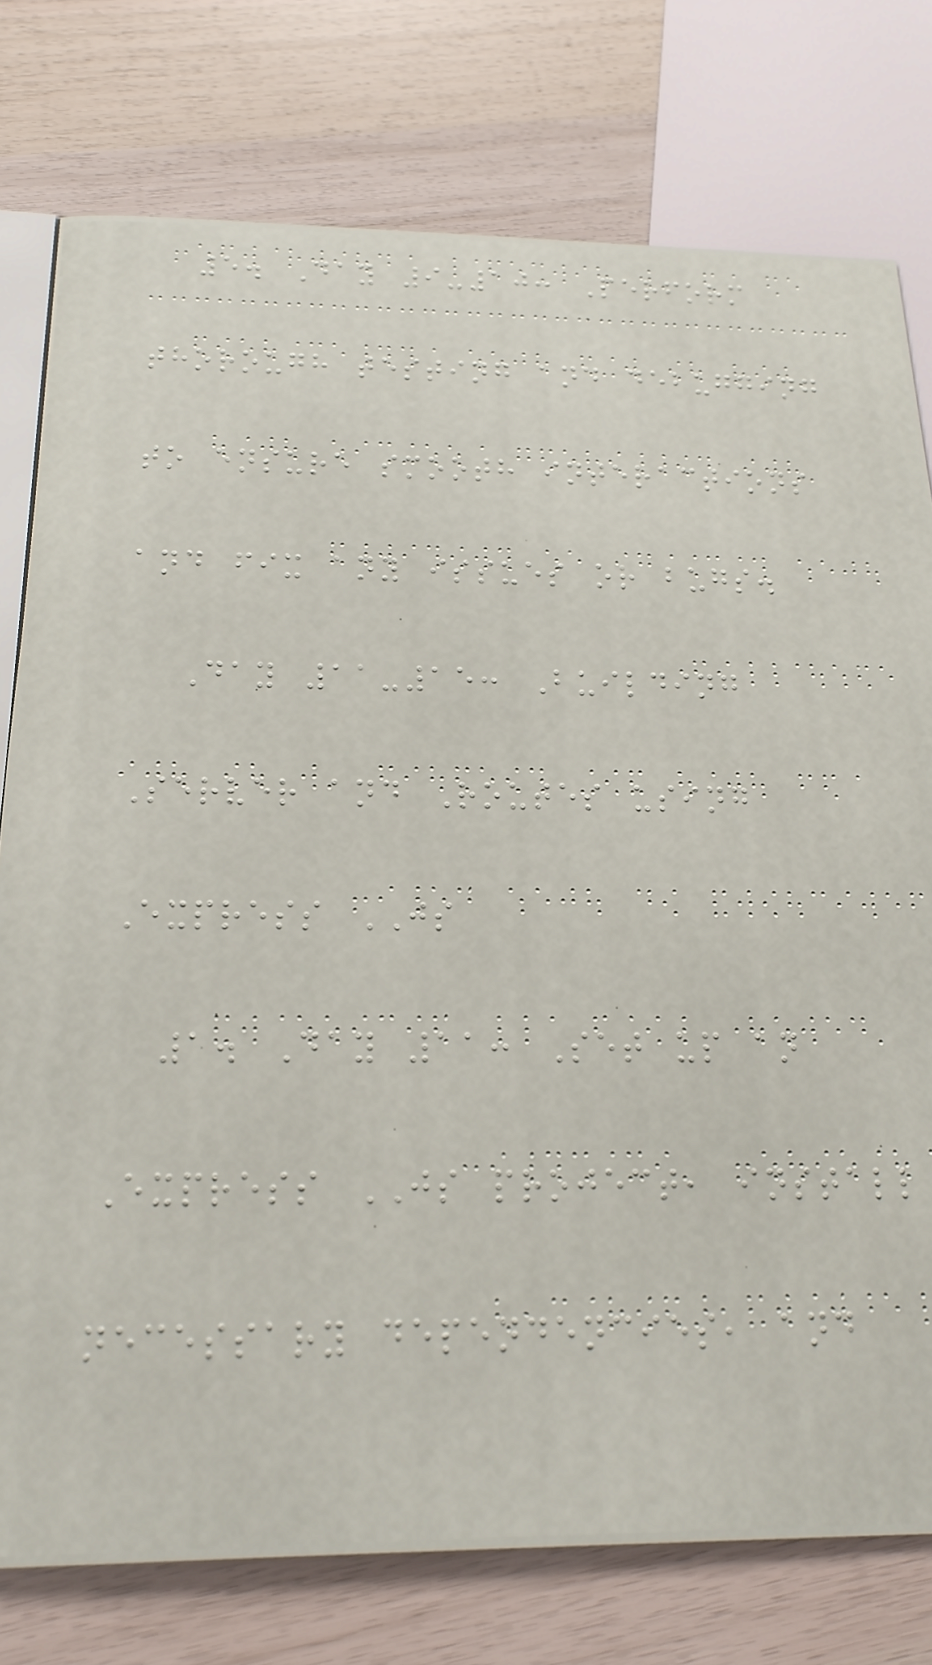5. Day 9-10: Perform
thorough testing and debugging
to ensure smooth interactions
and fix any issues or bugs.
Day 11-15: Building
Server and Routes using
Express JS
1. Day 11: Set up an
Express JS project, install
necessary dependencies, and
